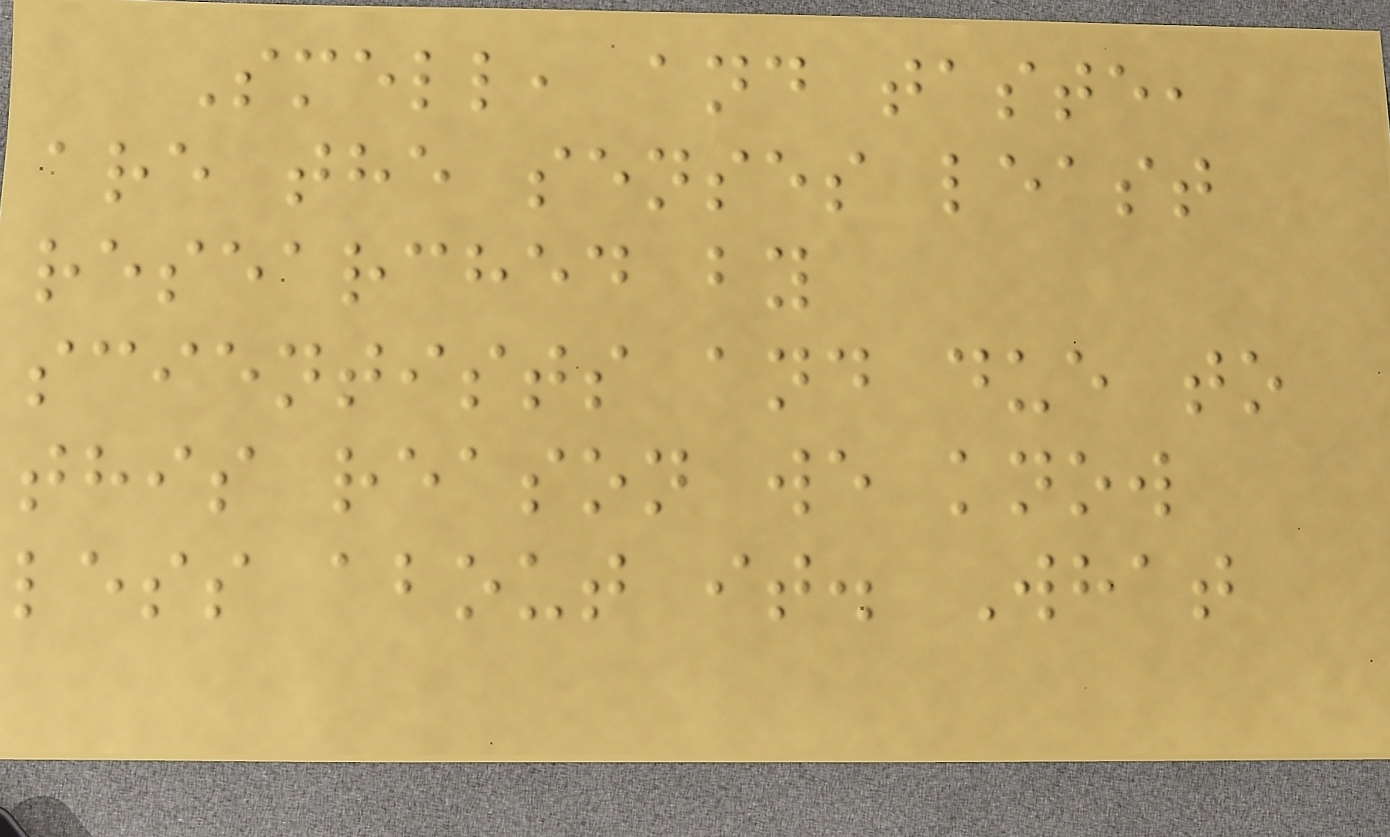Smell, and taste,
are the senses least
researched by
scientists and due to
this reason we know
less about it. What
